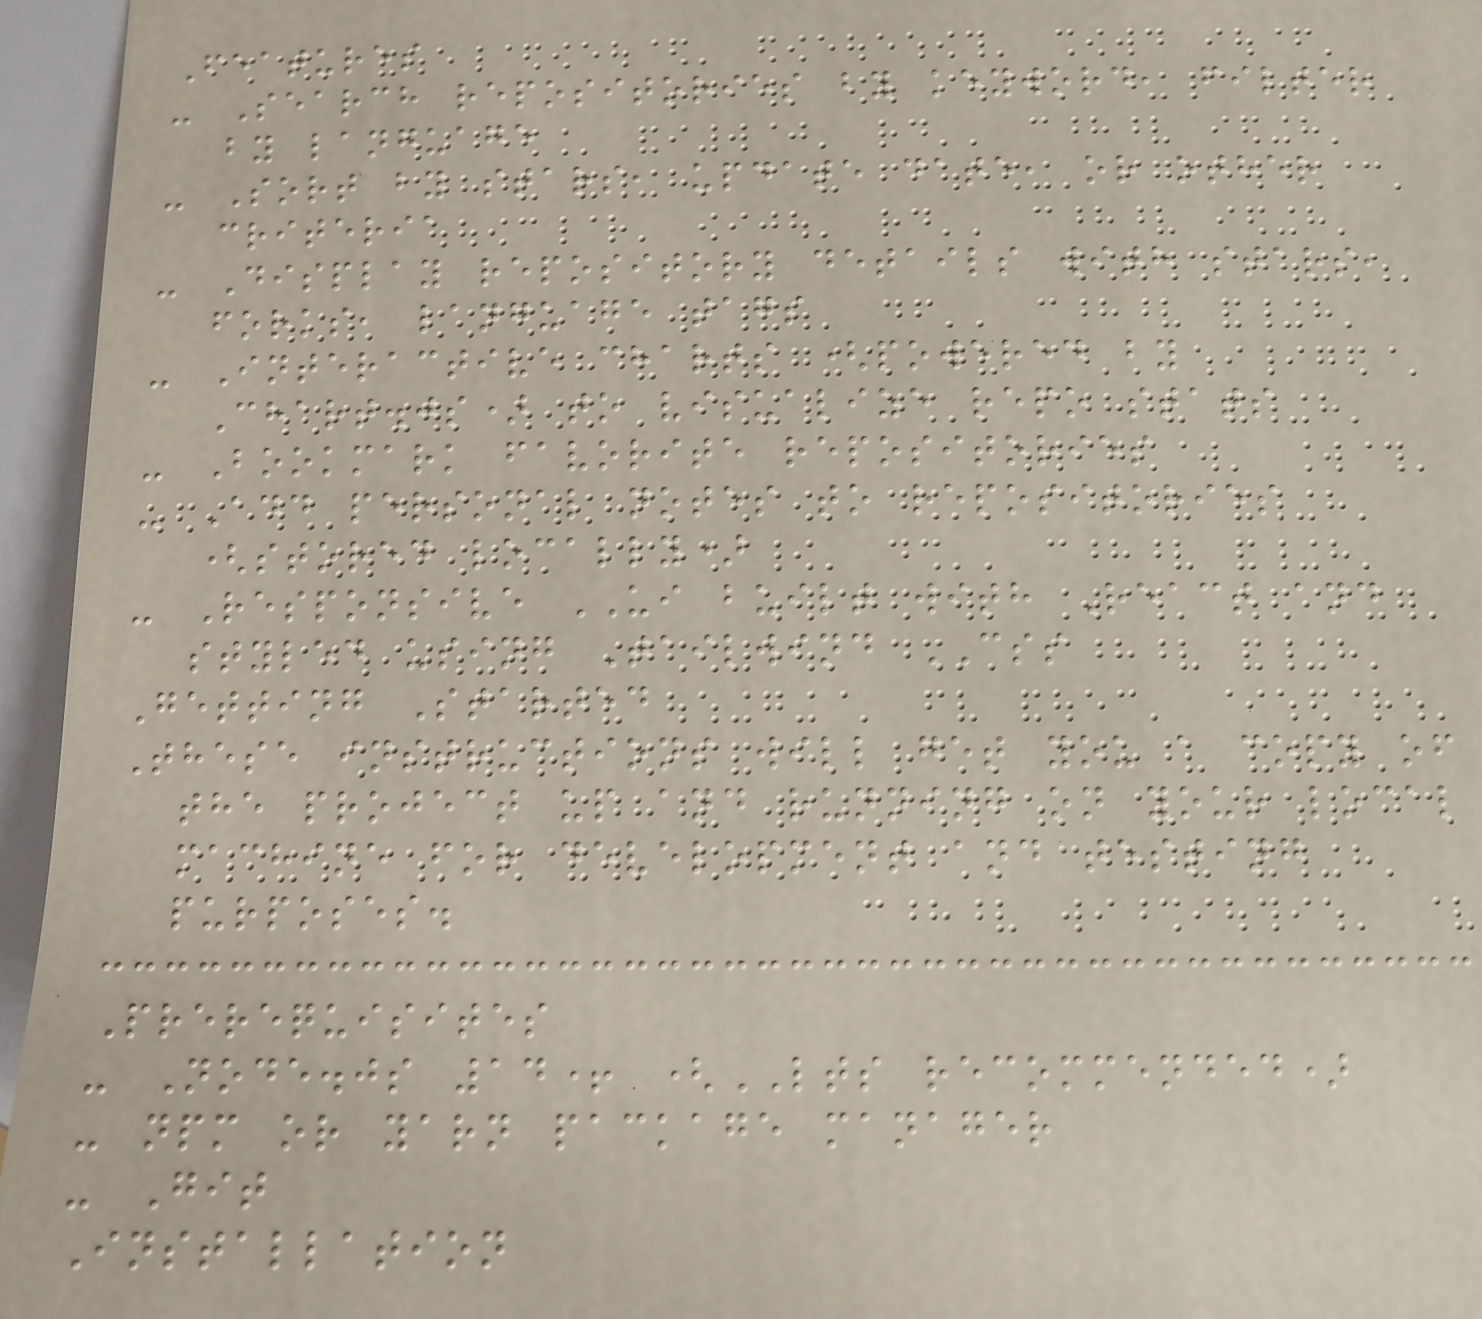Features
- Search repositories by keyword, filter
by language
- Sort by stars, update date, or other
criteria
- Display repository details with stars,
forks, language tags
- Interactive charts (powered by
Chart.js) to visualize repo stats
- Bookmark favorite repositories
- Add personal notes to repositories
(stored locally)
- Responsive UI built with React and
styled using Tailwind CSS
Getting Started
These instructions will get you a copy of
the project up and running on your local
machine for development and testing
purposes.
Prerequisites
- Node.js 14+ (LTS recommended)
- npm or yarn package manager
- Git
Installation
